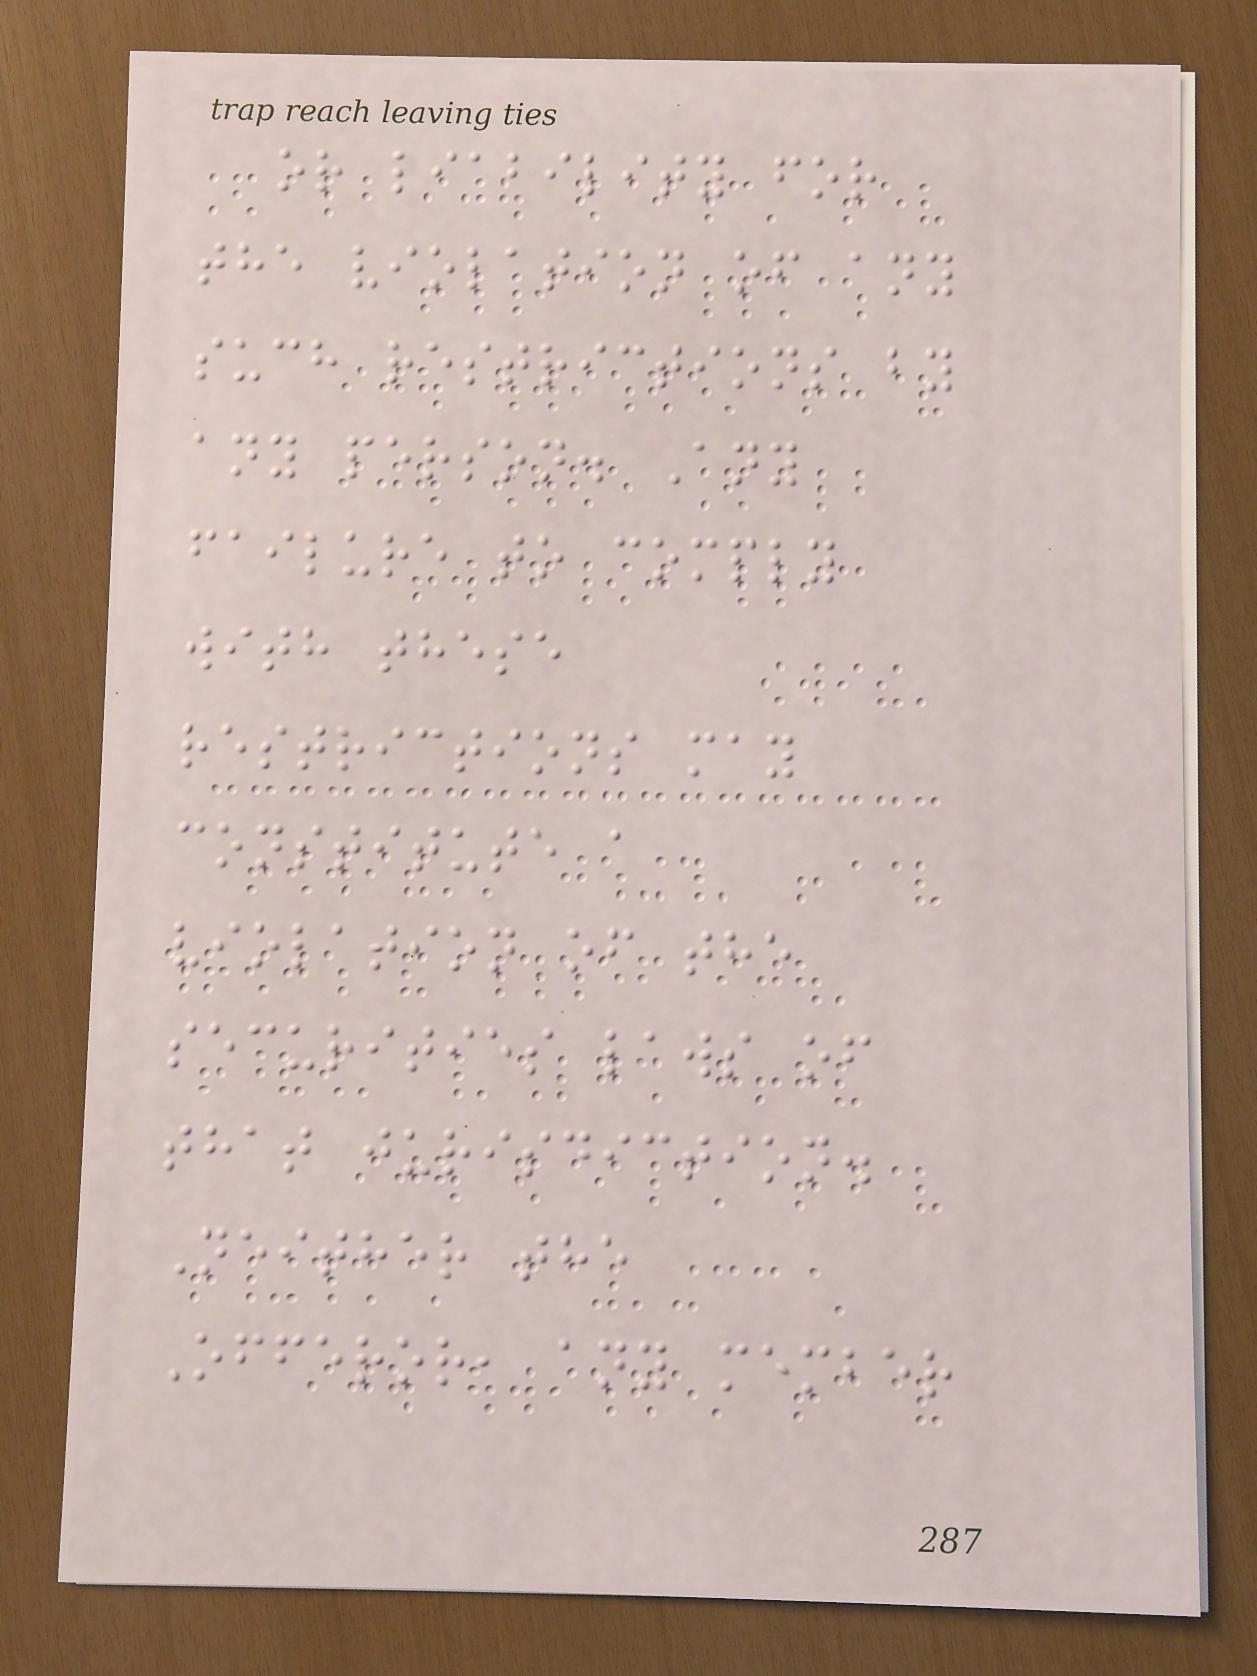or liability for
the violation of any
such restrictions by
any person. Any
failure to comply
with these
restrictions may
constitute a
violation of the
securities laws of
that jurisdiction.
Neither the
Offeror, any member
